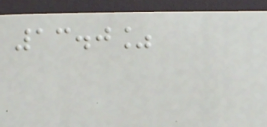13.0%
